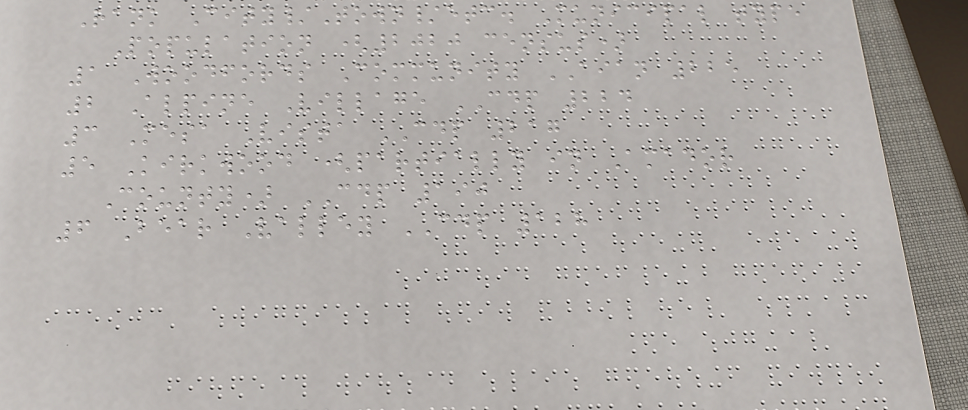Rank City/Town/etc. Municipal type
Population (2020 census)
1 Woodfords Community AIAN 225
2 Alpine Village CDP 224
3 Mesa Vista CDP 217
5 Kirkwood (partially in Amador
County) CDP 190
6 Bear Valley CDP 128
